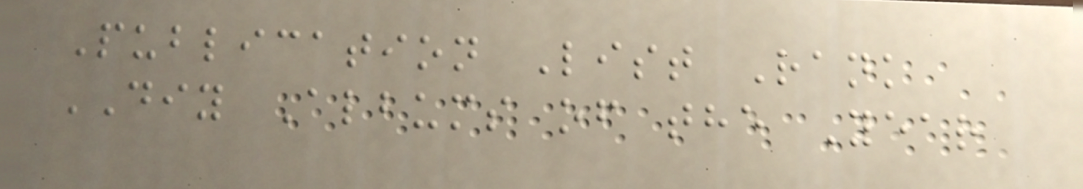Publication List Rank
DIY Albums of the Year
